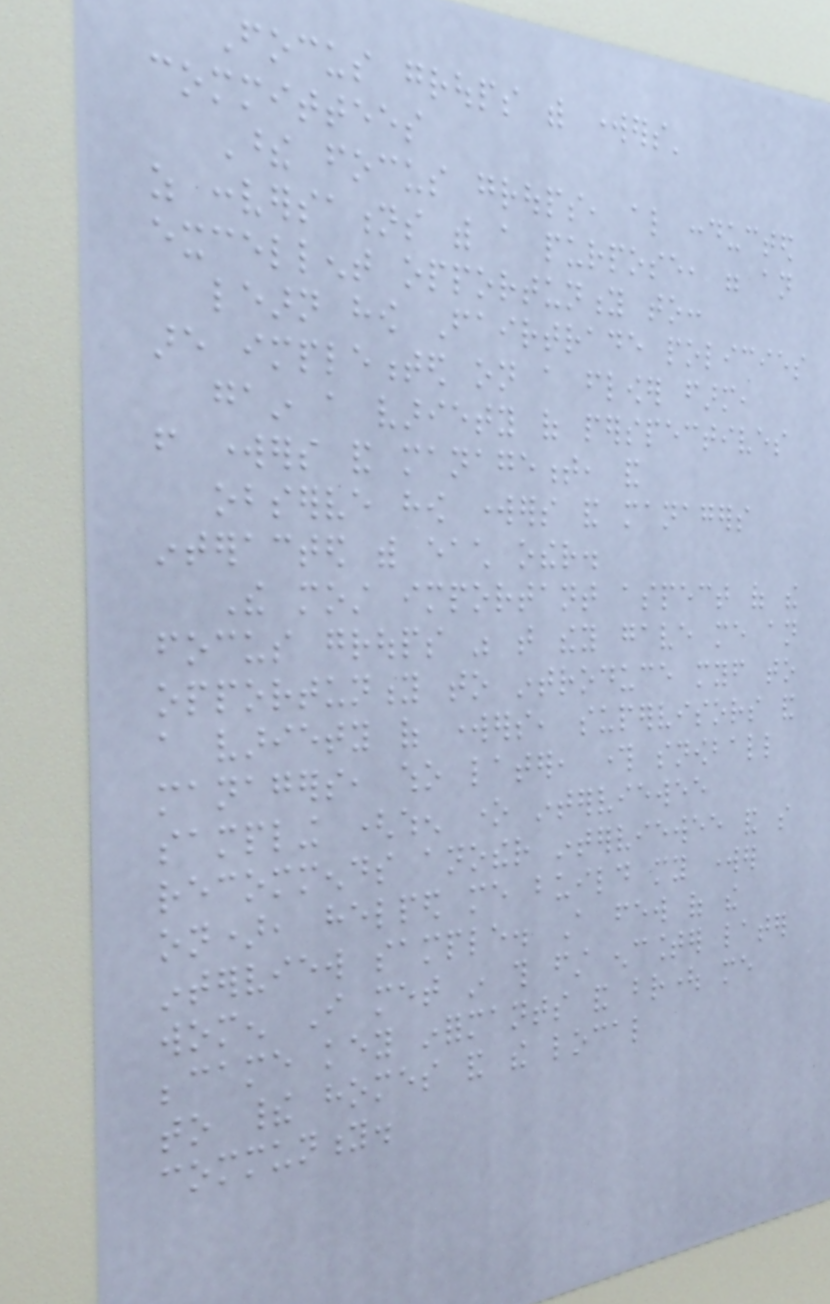Focus groups with workers'
committees
These focus groups, also conducted
as conversations with a purpose, were an
excellent opportunity to:
learn how Fairtrade policies
are implemented on a flower farm,
gain a variety of perspectives
from workers and management, and
observe how workers and managers
interacted with each other.
The most important aspect of the
focus groups was that they gave me an
opportunity to introduce myself to
a variety of workers, supervisors and
managers, who later, through snowball
sampling (when one interviewee
recommends another interviewee and so
on), helped me build my worker
interview sample. A few of the
women I met in this first encounter later
became key informants and brought me
to their homes and the local
community.
